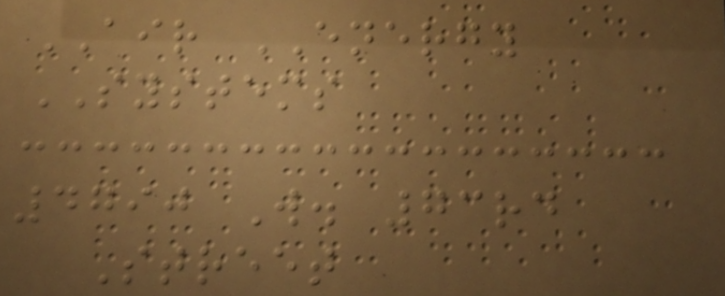AIR ENERGY
SYSTEMS
4790 W. 73rd
Street
